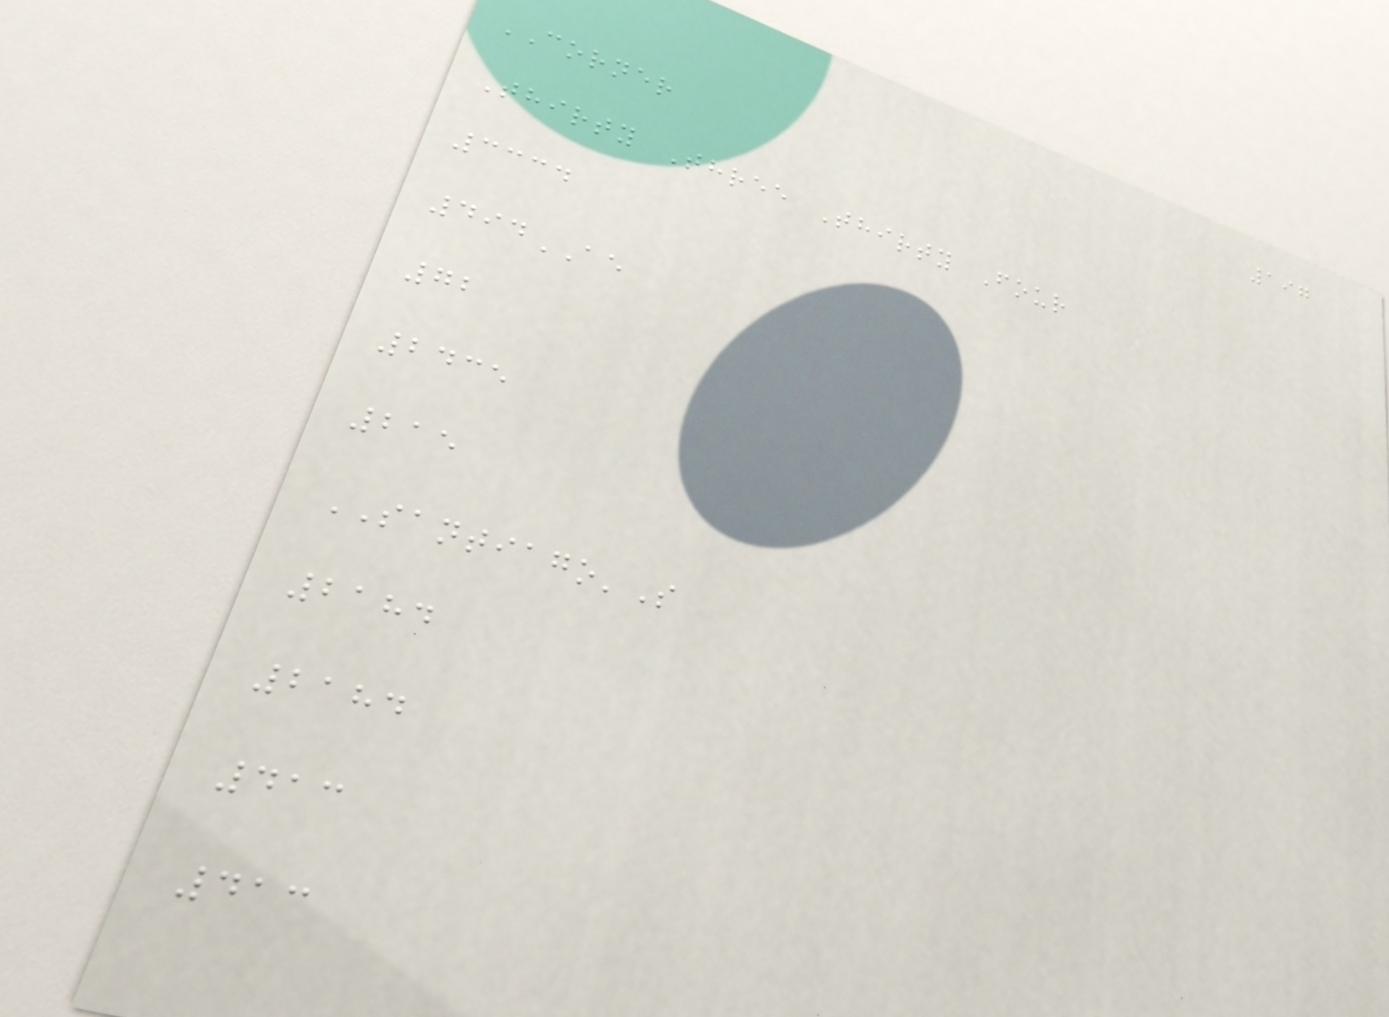197
CORNER
Thirty Three Thirty Four
3334
494AE
72
2435
215
SANTIAGO'S
2184
2184
413
413
